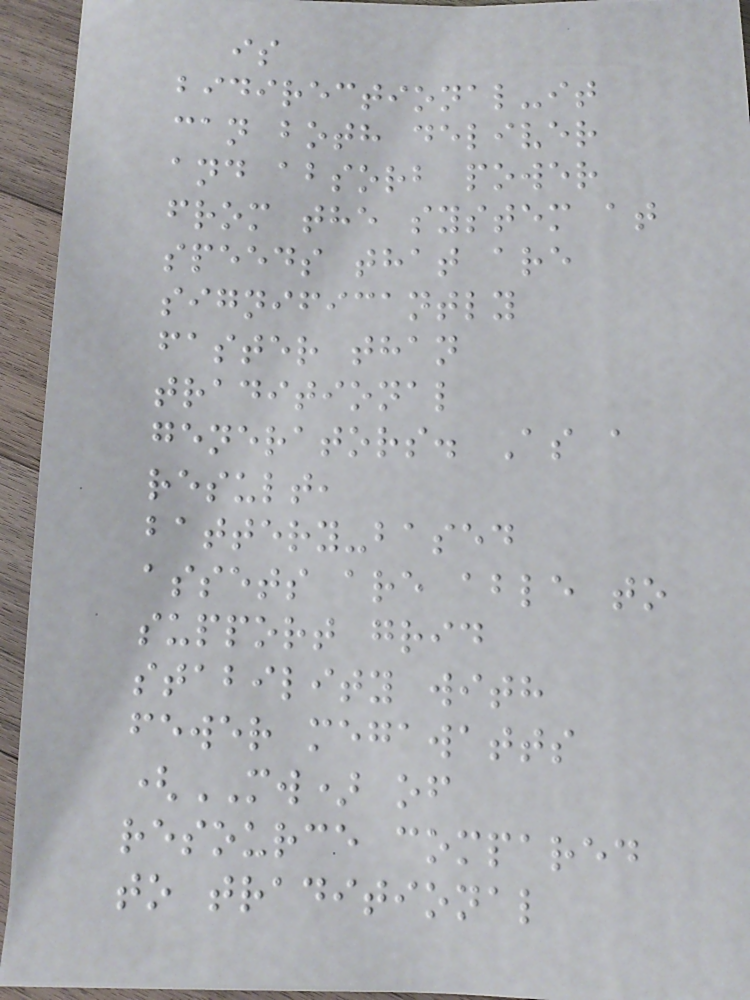is
bidirectional-it
can both deliver
and absorb power
from the system at
speeds that are
significantly
faster than
traditional
generators. As a
result,
battery-based
assets are able to
support grid
stability with
fewer megawatts
(MW) of
resource compared
to traditional
